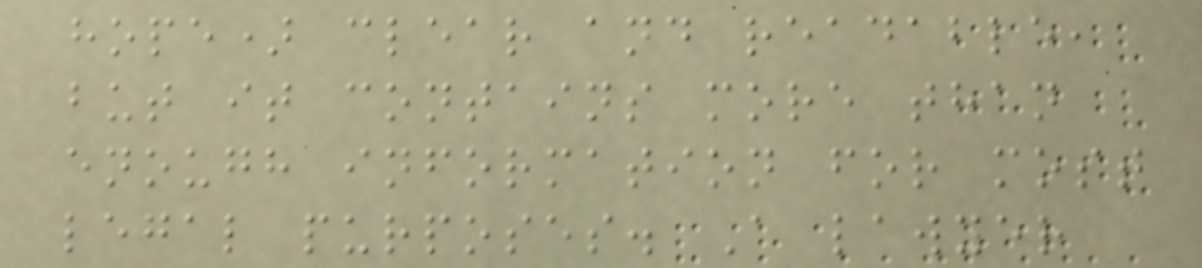hope) clear and readable,
but it contains more than
enough information for most
legal purposes. A lawyer
